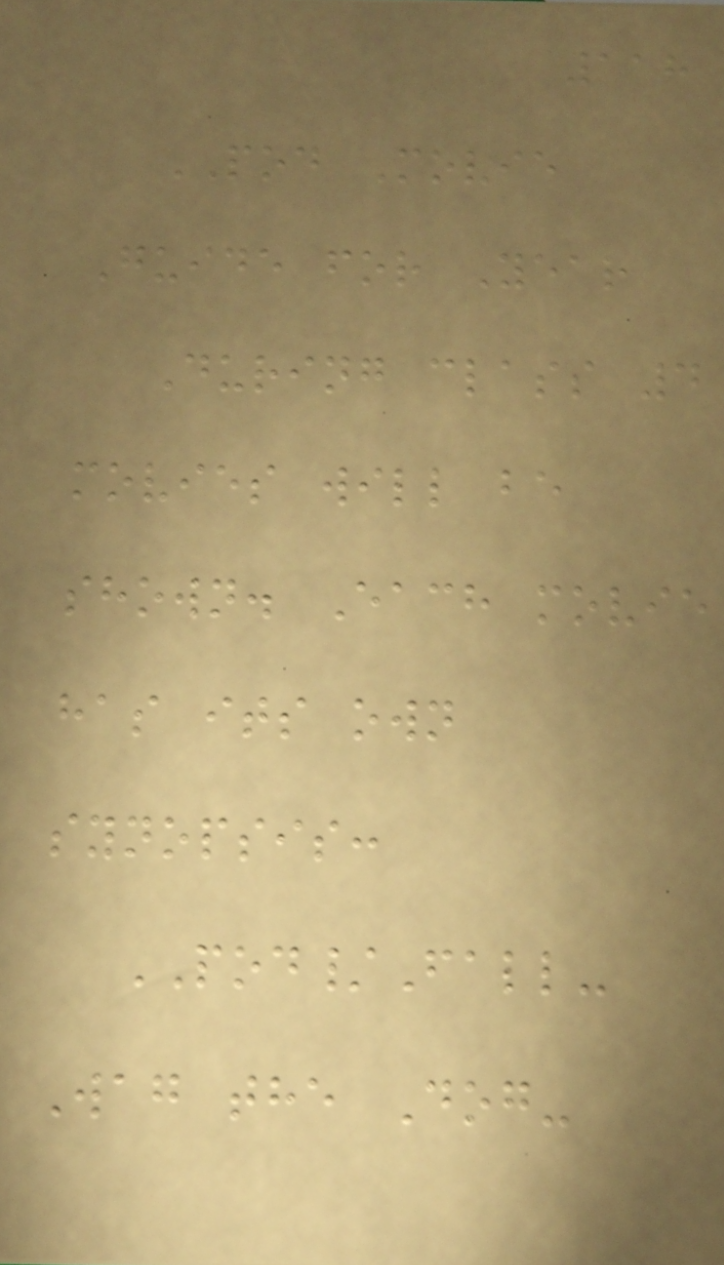118
POD Movie
Guide for Year
During class 4
movies will be
shown. Each movie
has its own
synopsis:
POD/Fall-
Wag the Dog-
